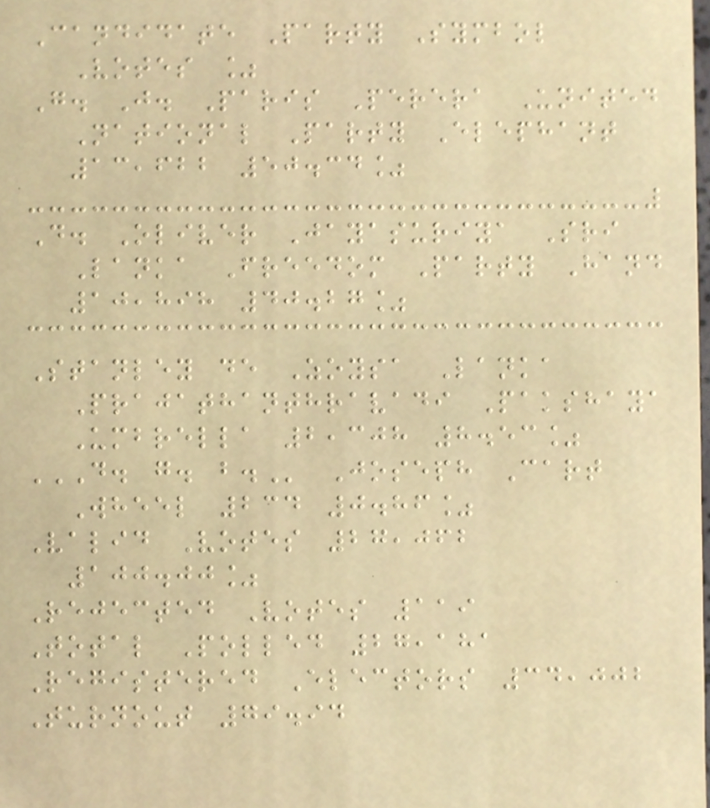Candidate Party Symbol
Votes %
G. J. Paris Perera United
National Party Elephant
13,622 50.34%
D. Oliver Jayasuriya Sri
Lanka Freedom Party Hand
10,898 40.27%
Stanley de Zoysa Lanka
Prajathanthravadi Pakshaya
Umbrella 2,308 8.53%
D. G. B. Joseph Cart
Wheel 234 0.86%
Valid Votes 27,062
100.00%
Rejected Votes 119
Total Polled 27,181
Registered Electors 34,002
Turnout 79.94
